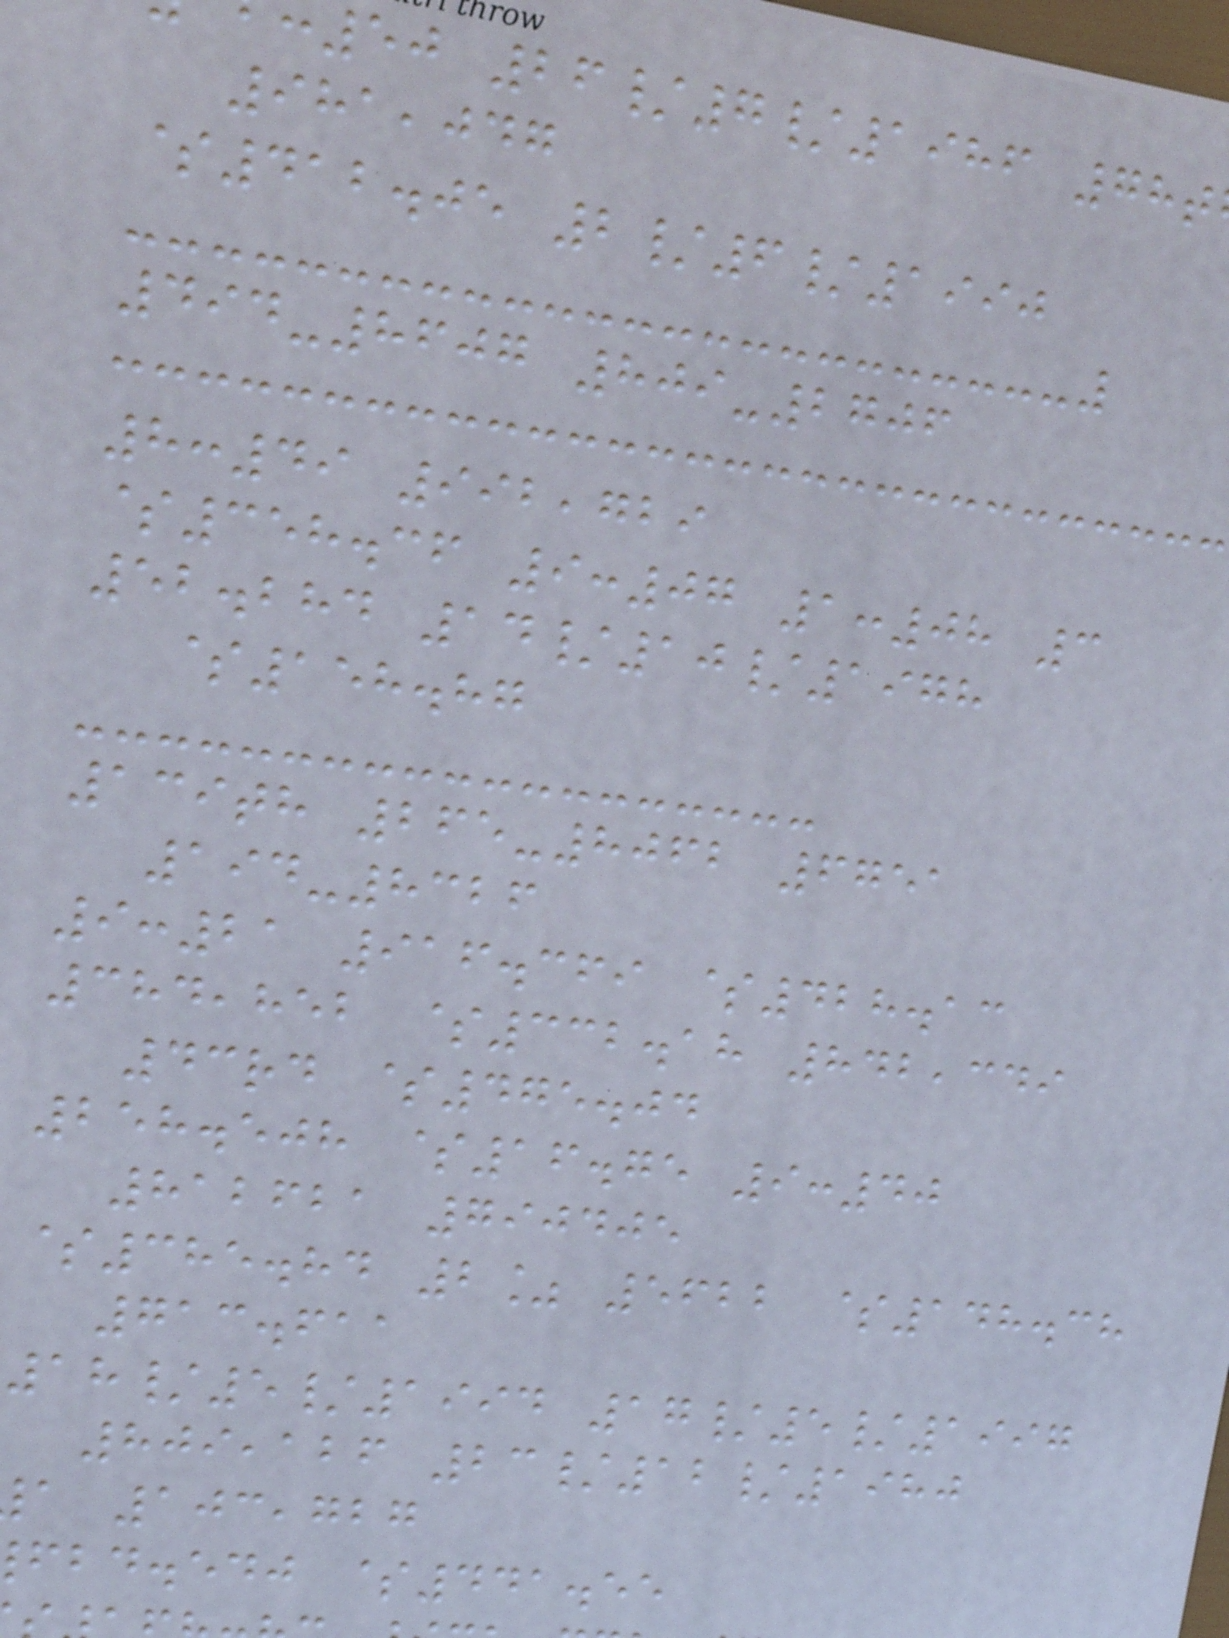50 26/7/1986 78t
981,047
$412.05 2/6/1990
494-8607 809-2706
8:49 992,729
$358.36 9:07 1:08 3
52.284 14/10/1978
$158.87
139th 265-8062 6751
194-8326
9:21 916.369 $428.13
384,852 $332.18 842,349
43rd $475.04
258.508 $16.75 9:40
812621 790405
$385.84 2% 5622 $148.38
713.611
18/5/1994 17/5/1997
809,126 23/12/1980
a 103,727
fbd.edj $441.55
